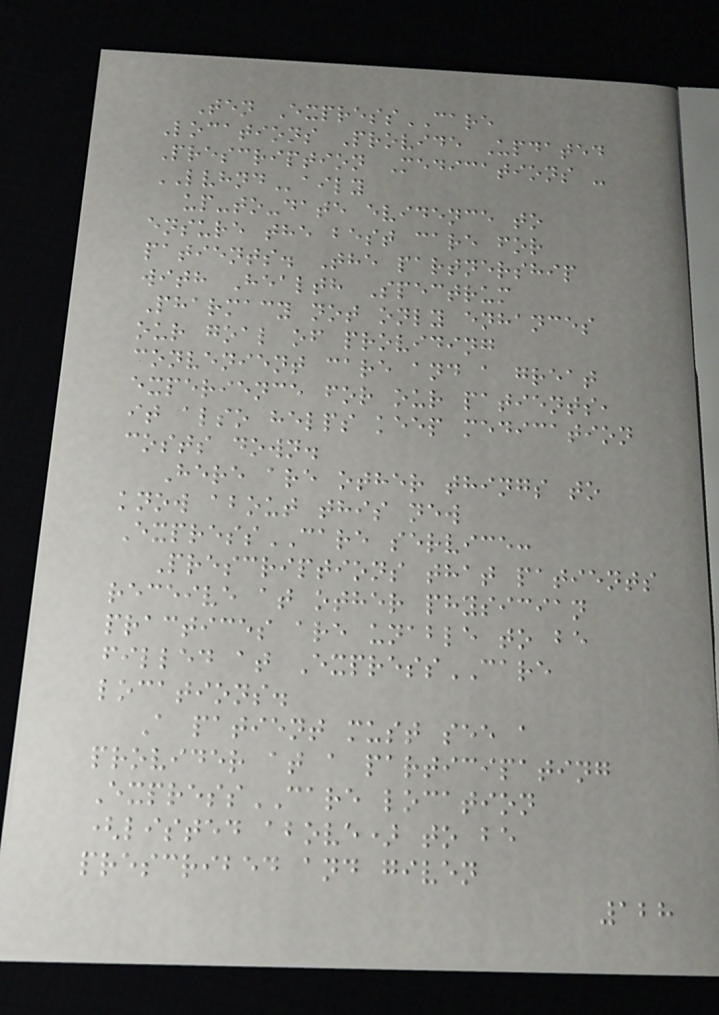Ten ExpressCARE
Locations Provide Updated
Prescription Medications -
LVHNDaily
up-to-date evidence to
ensure the best care for
patients. The partnership
with Health Spectrum
Pharmacy not only enhances
our goal of providing
convenient care and a great
experience for our patients,
it also helps keep medication
costs down.
Here are other things to
know about this new
ExpressCARE service:
Prescriptions that patients
receive at other physician
practices are unable to be
filled at ExpressCARE
locations.
A patient must see a
provider at a participating
ExpressCARE location
(listed above) to be
prescribed and given
128
